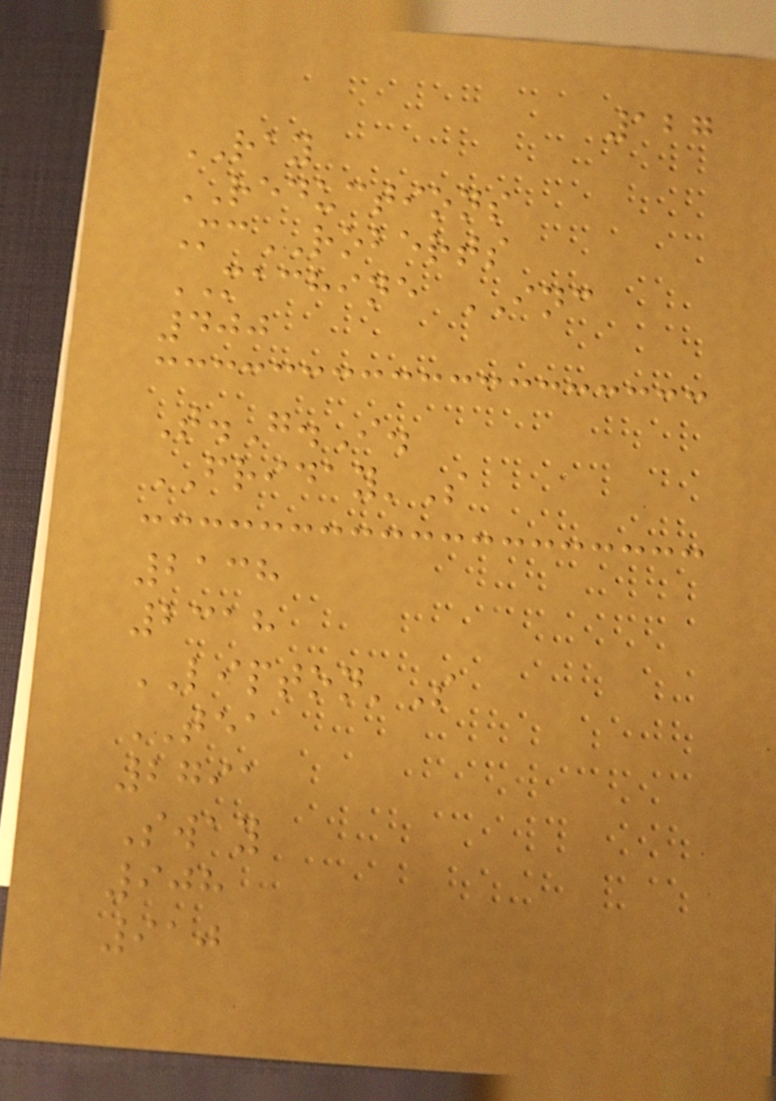127
RAY
REDUCTIONS
McROBERTS
MACHINE INC
400
T.G.I.
FRIDAY'S
2138
2318
LIPTON'S
TEA
2791
Sway
908
910
